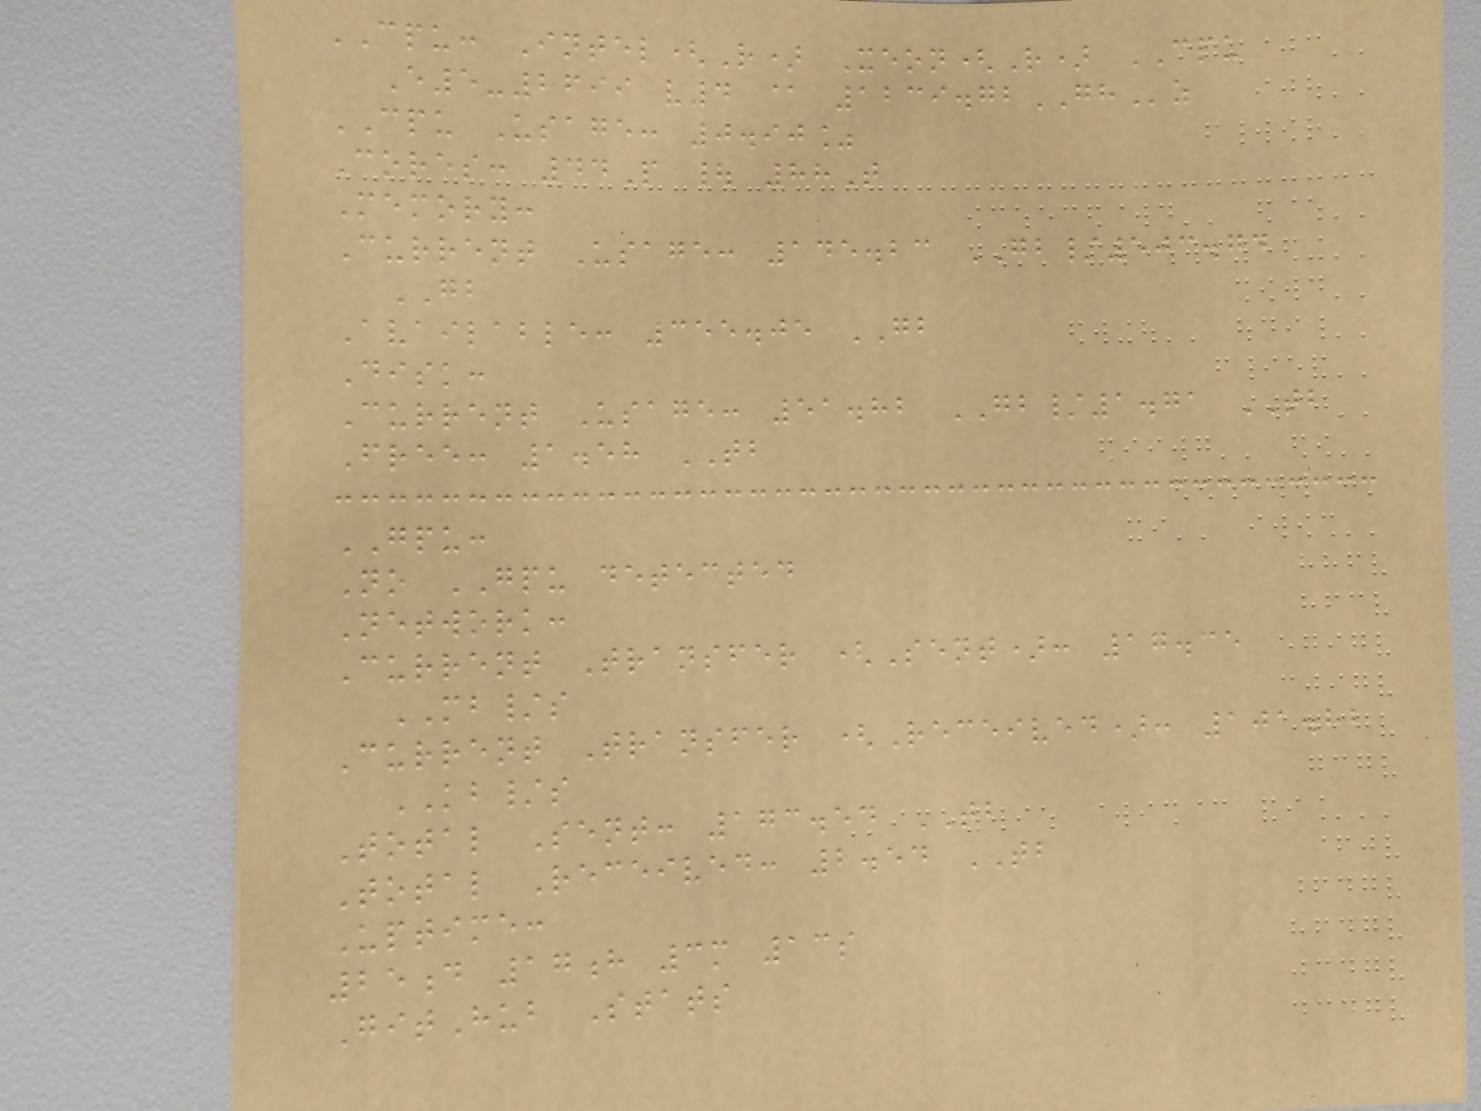CPU: Intel(R) Xeon(R) CPU
E5-2699 v4 @ 1239.72GHz
CPU Usage: 0.90%
Cores: 44P | 88T
Memory:
Current Usage: 145.23 GB/503.74
GB
Available: 355.05 GB
Disk:
Current Usage: 51.82 GB/1.71 TB
Free: 1.58 TB
GPU:
No GPU detected
Network:
Current Transfer (Sent): 17.35
MB/s
Current Transfer (Received): 101.82
KB/s
Total Sent: 173.54 TB
Total Received: 2.54 TB
Uptime:
25d 17h 3m 13s
GitHub Stats
